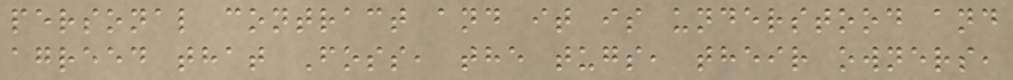personal contract and it is understood and
agreed that Foss, the tugs, their owners,
